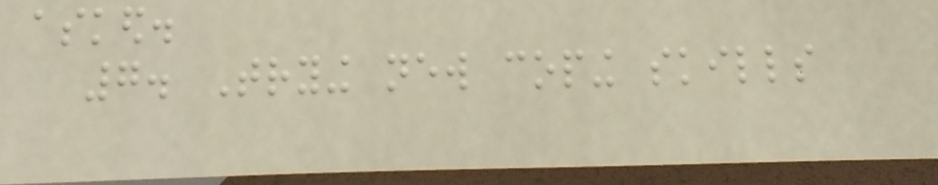asked.
7. Trying new coping skills
